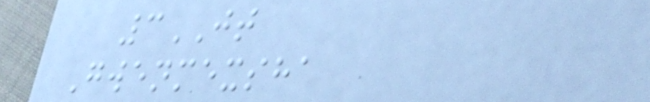3JT
Gwenmexsha
